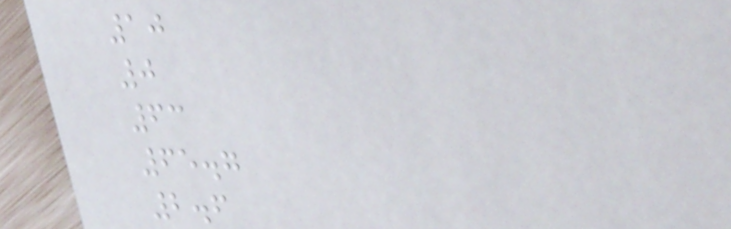10
0
63
65.7
2.6
